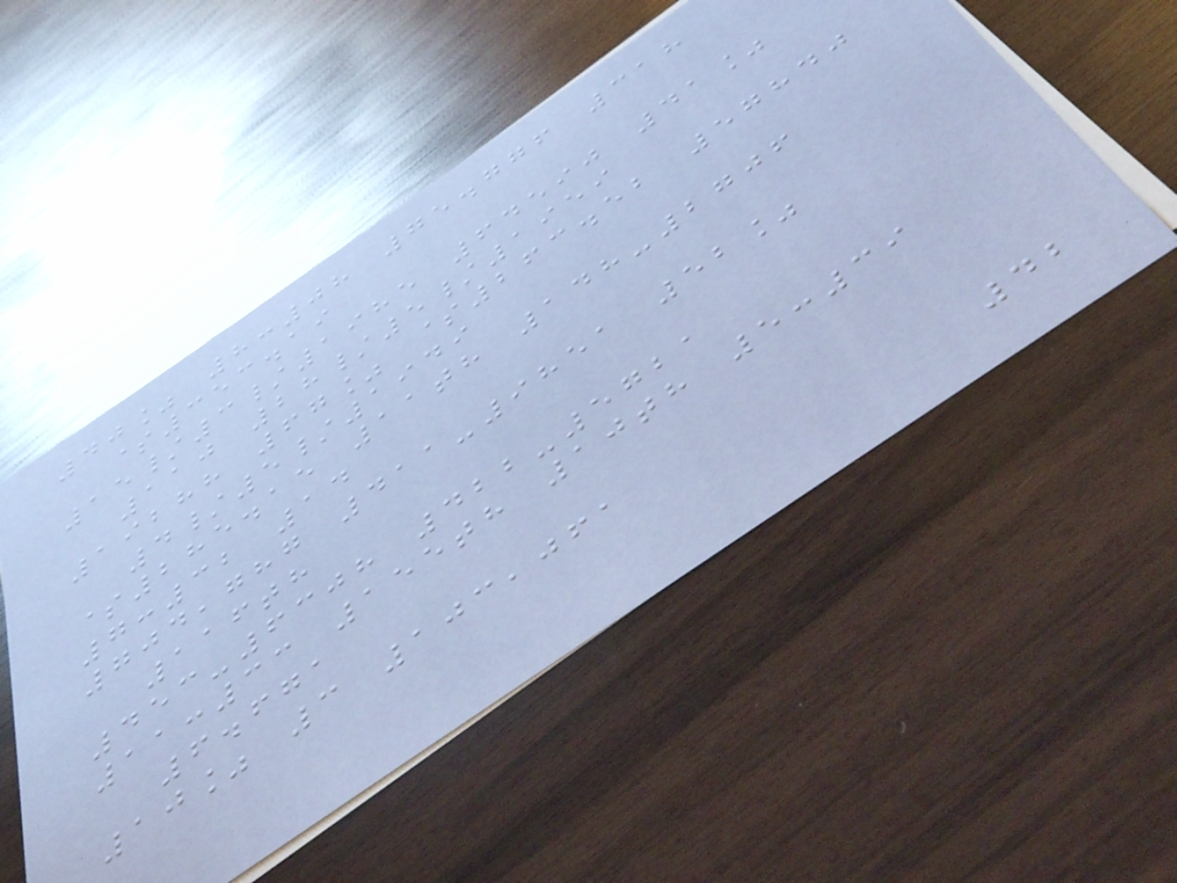40% 8:08 75.776 318
$353.19
15/3/1985 64590 41%
110 28/5/1959
19288 67% $263.52 57840
4/5/1949
$285.15 11th 148-2706
7:32 14
704,787 411-9851 52%
116th
453-6308 422-5721
11:33 155th 10th 5:39
6.671
10% 3 103,061
42
